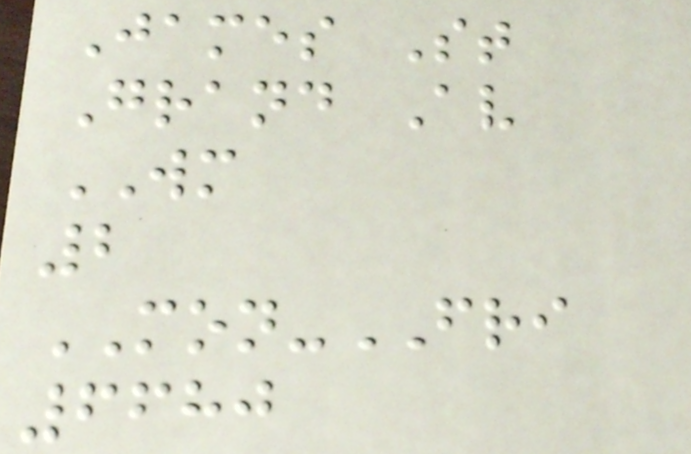James St
Grand Av
WM
2
MON-FRI
6680
